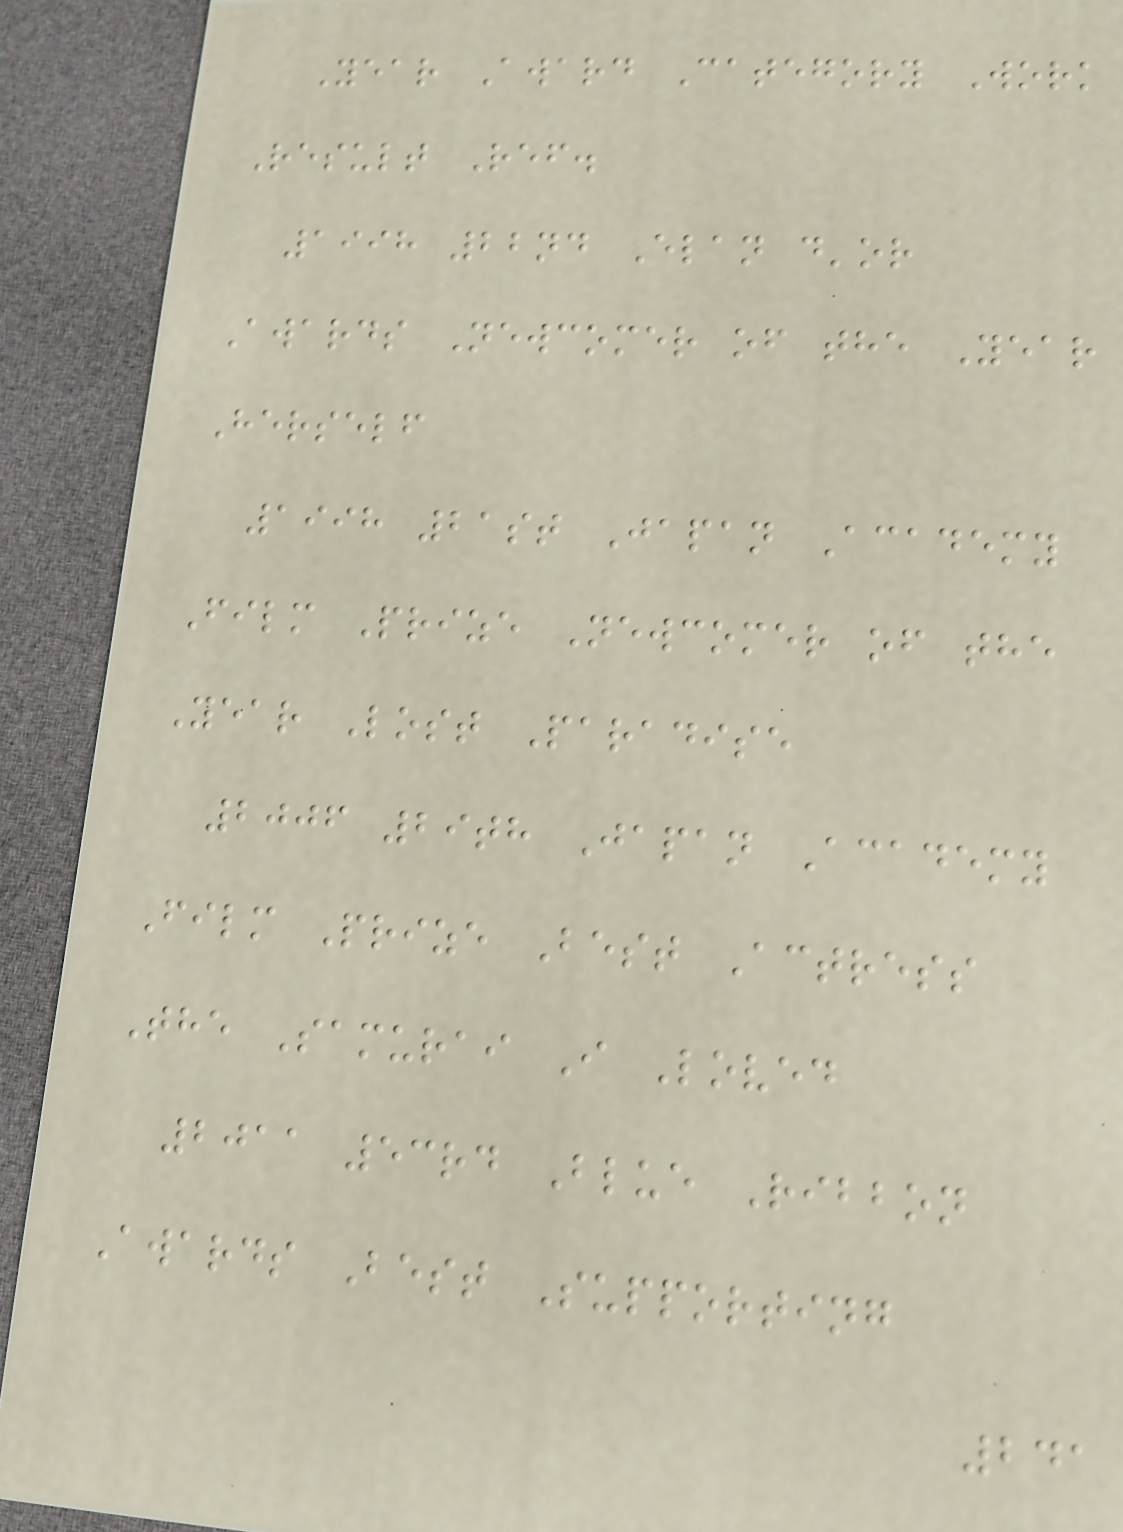Year Award Category Work
Result Ref.
1998 22nd Elan d'or
Awards Newcomer of the Year
Herself
1998 21st Japan Academy
Film Prize Newcomer of the
Year Lost Paradise
2006 29th Japan Academy
Film Prize Best Actress
The Samurai I Loved
2011 53rd Blue Ribbon
Awards Best Supporting
241
